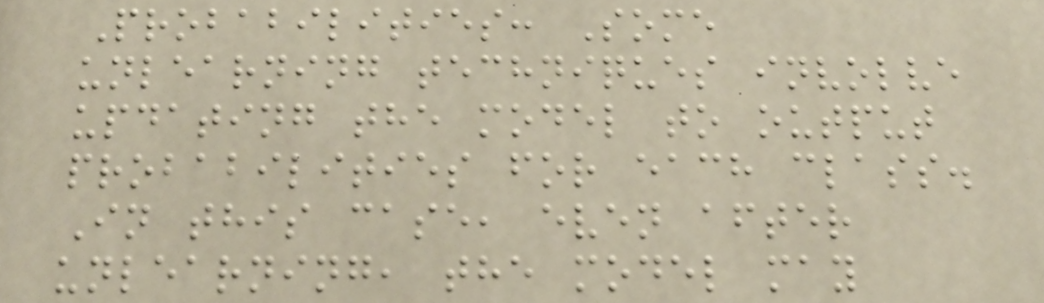Probabilities: Some
unlearning techniques involve
updating the model to output
probabilities for each class.
In this case, even after
unlearning, the model may
